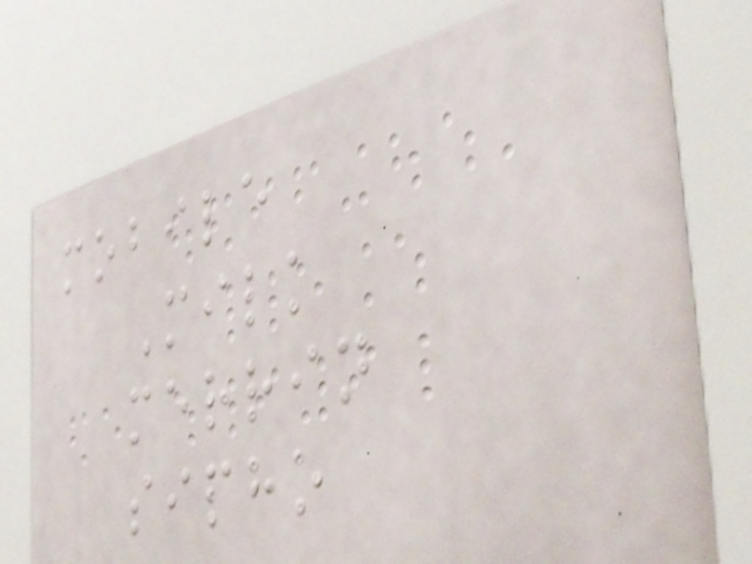mobile
Milk
merrin
sipho
